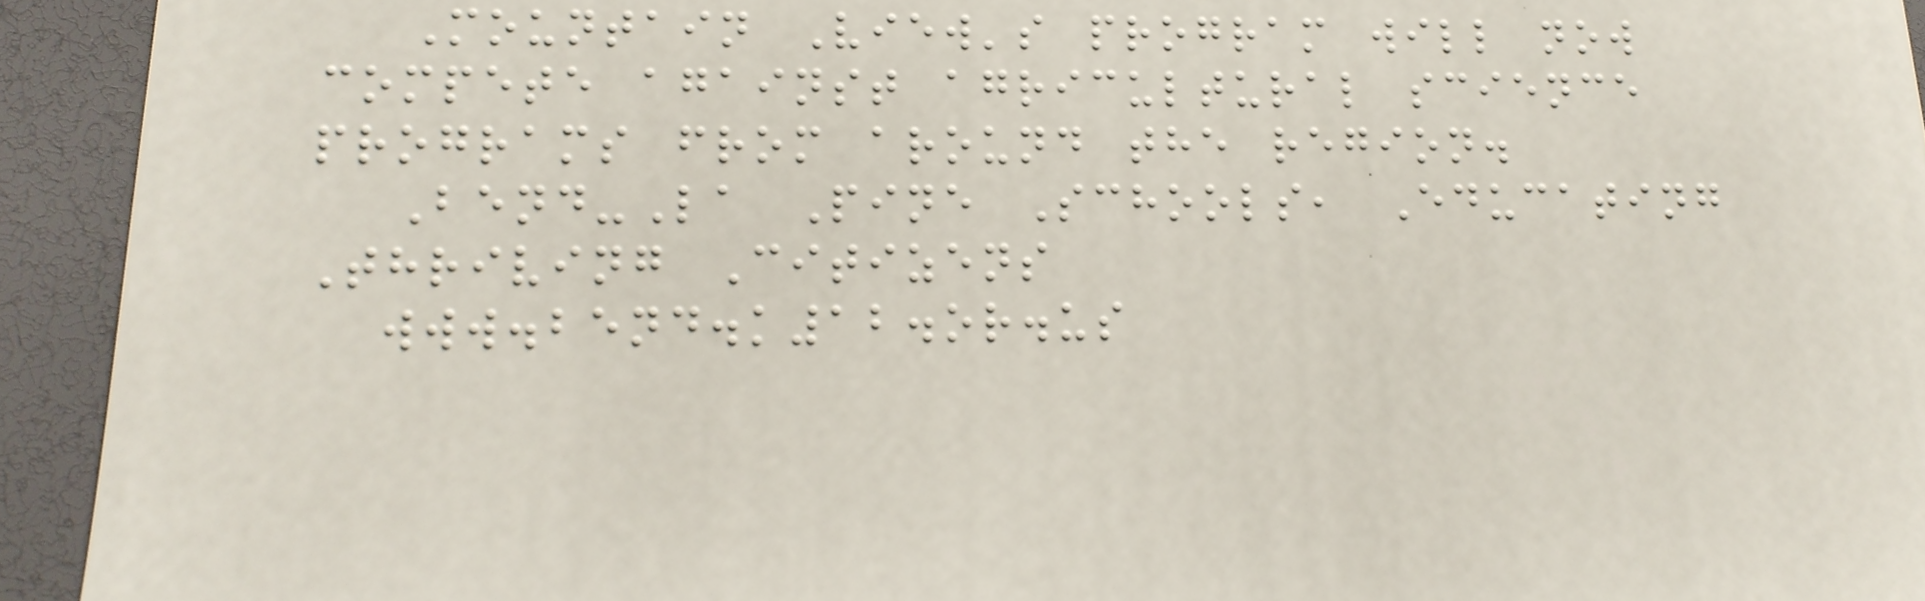Mountain View's program will now
compete against agricultural science
programs from around the region.
Bend-La Pine Schools, Educating
Thriving Citizens
www.bend.k12.or.us
